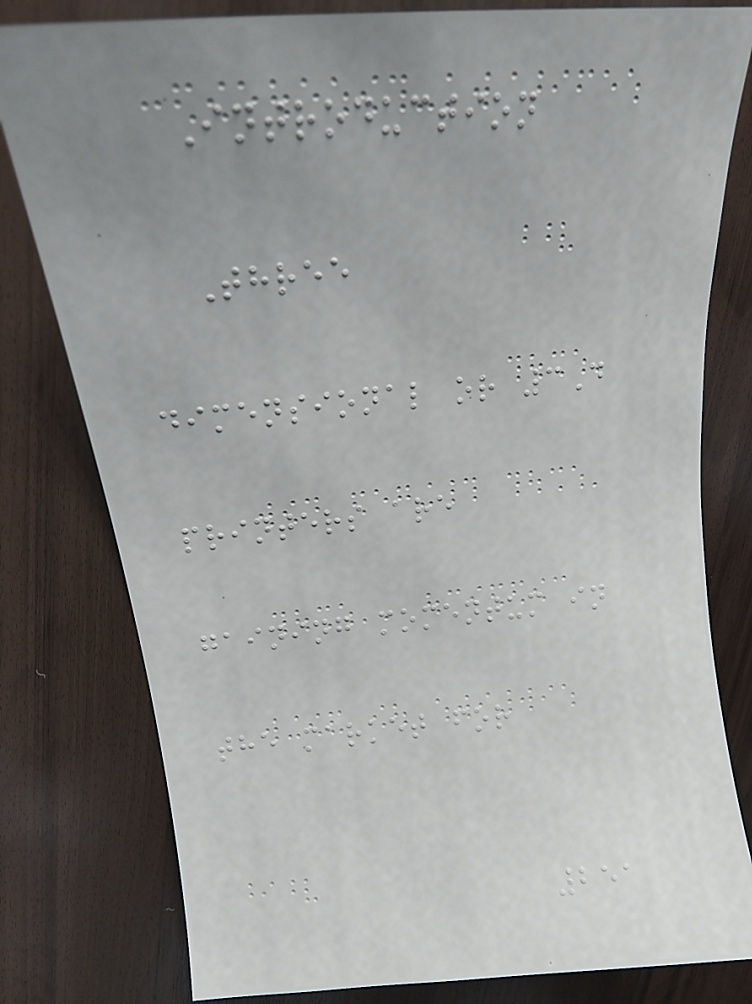Introduction
Three
dimensional or 3D
printers are
gaining momentum in
the market for
251
